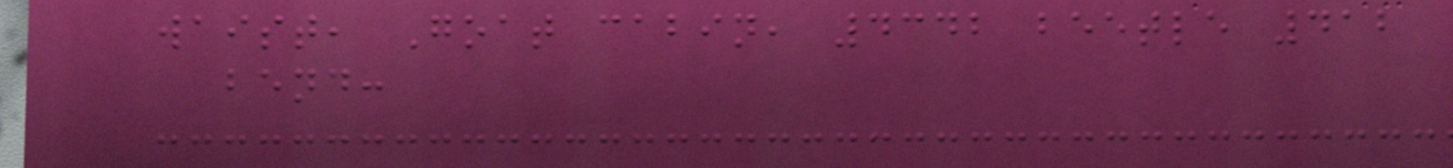waist, Goat cabin, 4342 beetle 412
bend:
